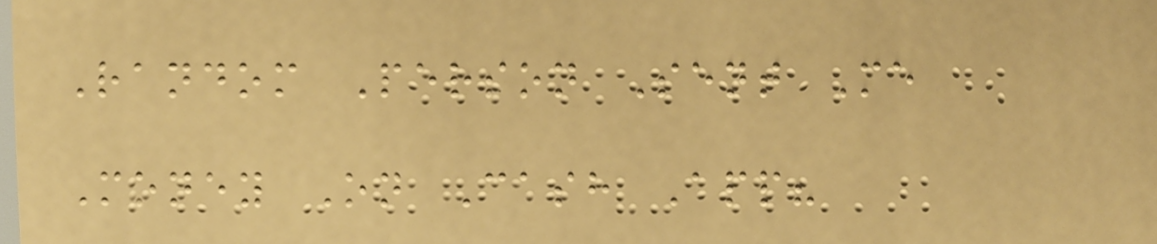Random Person Sent Me
Money On Cash App?
